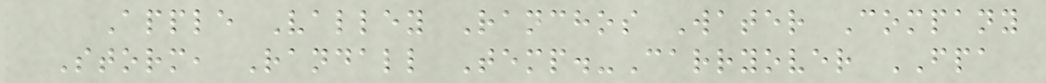Apple Valley Ranchos Water Company
Storm, Randall Temp.-Carryover FPA
